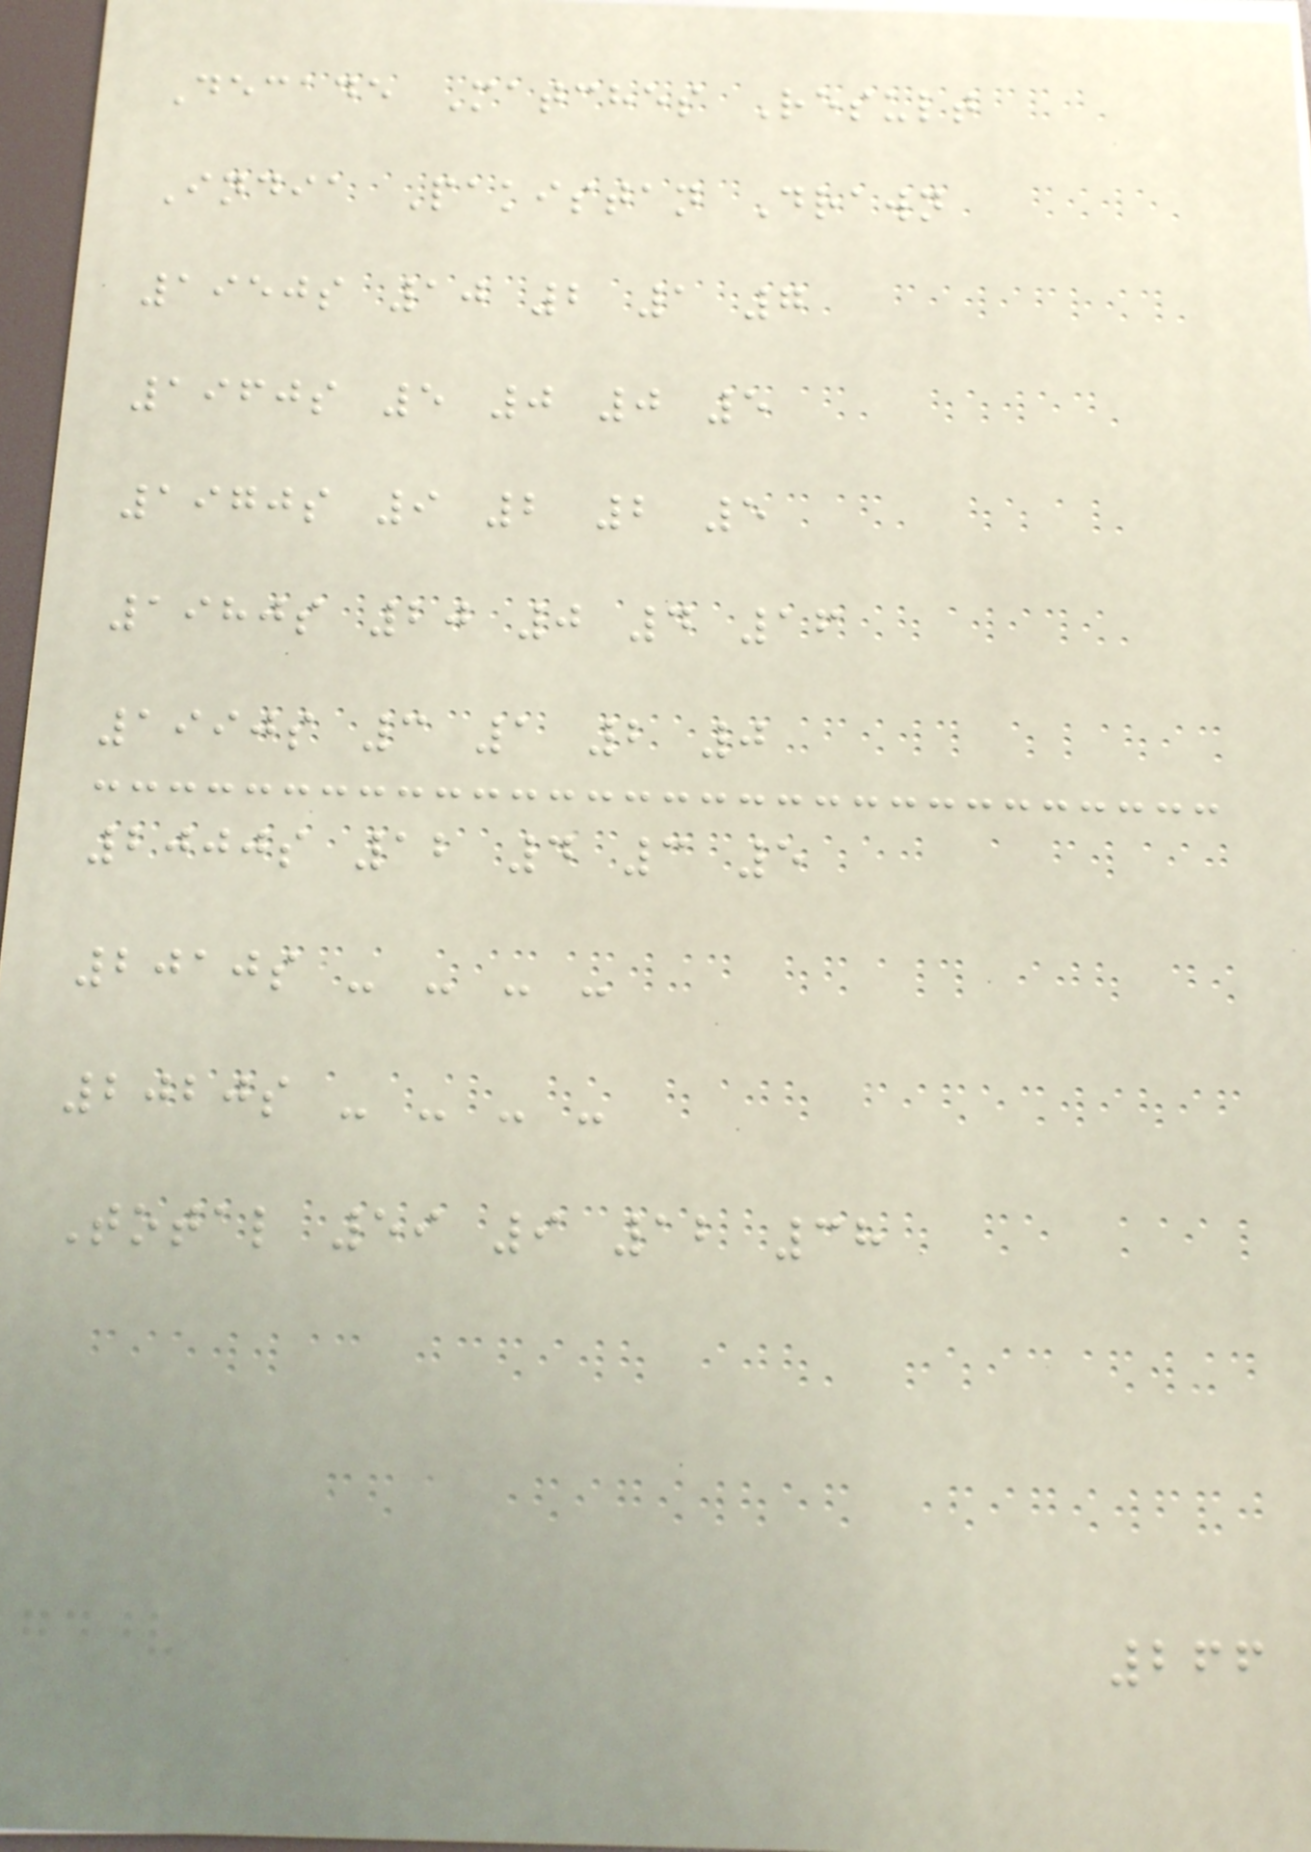Decade Matches Result
India Pakistan Drawn
1950s 10 2 1 7
1960s 5 0 0 5
1970s 9 2 2 5
1980s 20 0 4 16
1990s 3 1 2 0
2000s 12 4 3 5
2010s - - - -
2020s - - - -
Total 59 9 12 38
266
